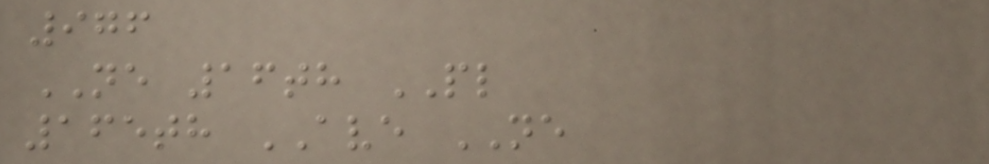976
NE 16th PL
165th AVE NE
